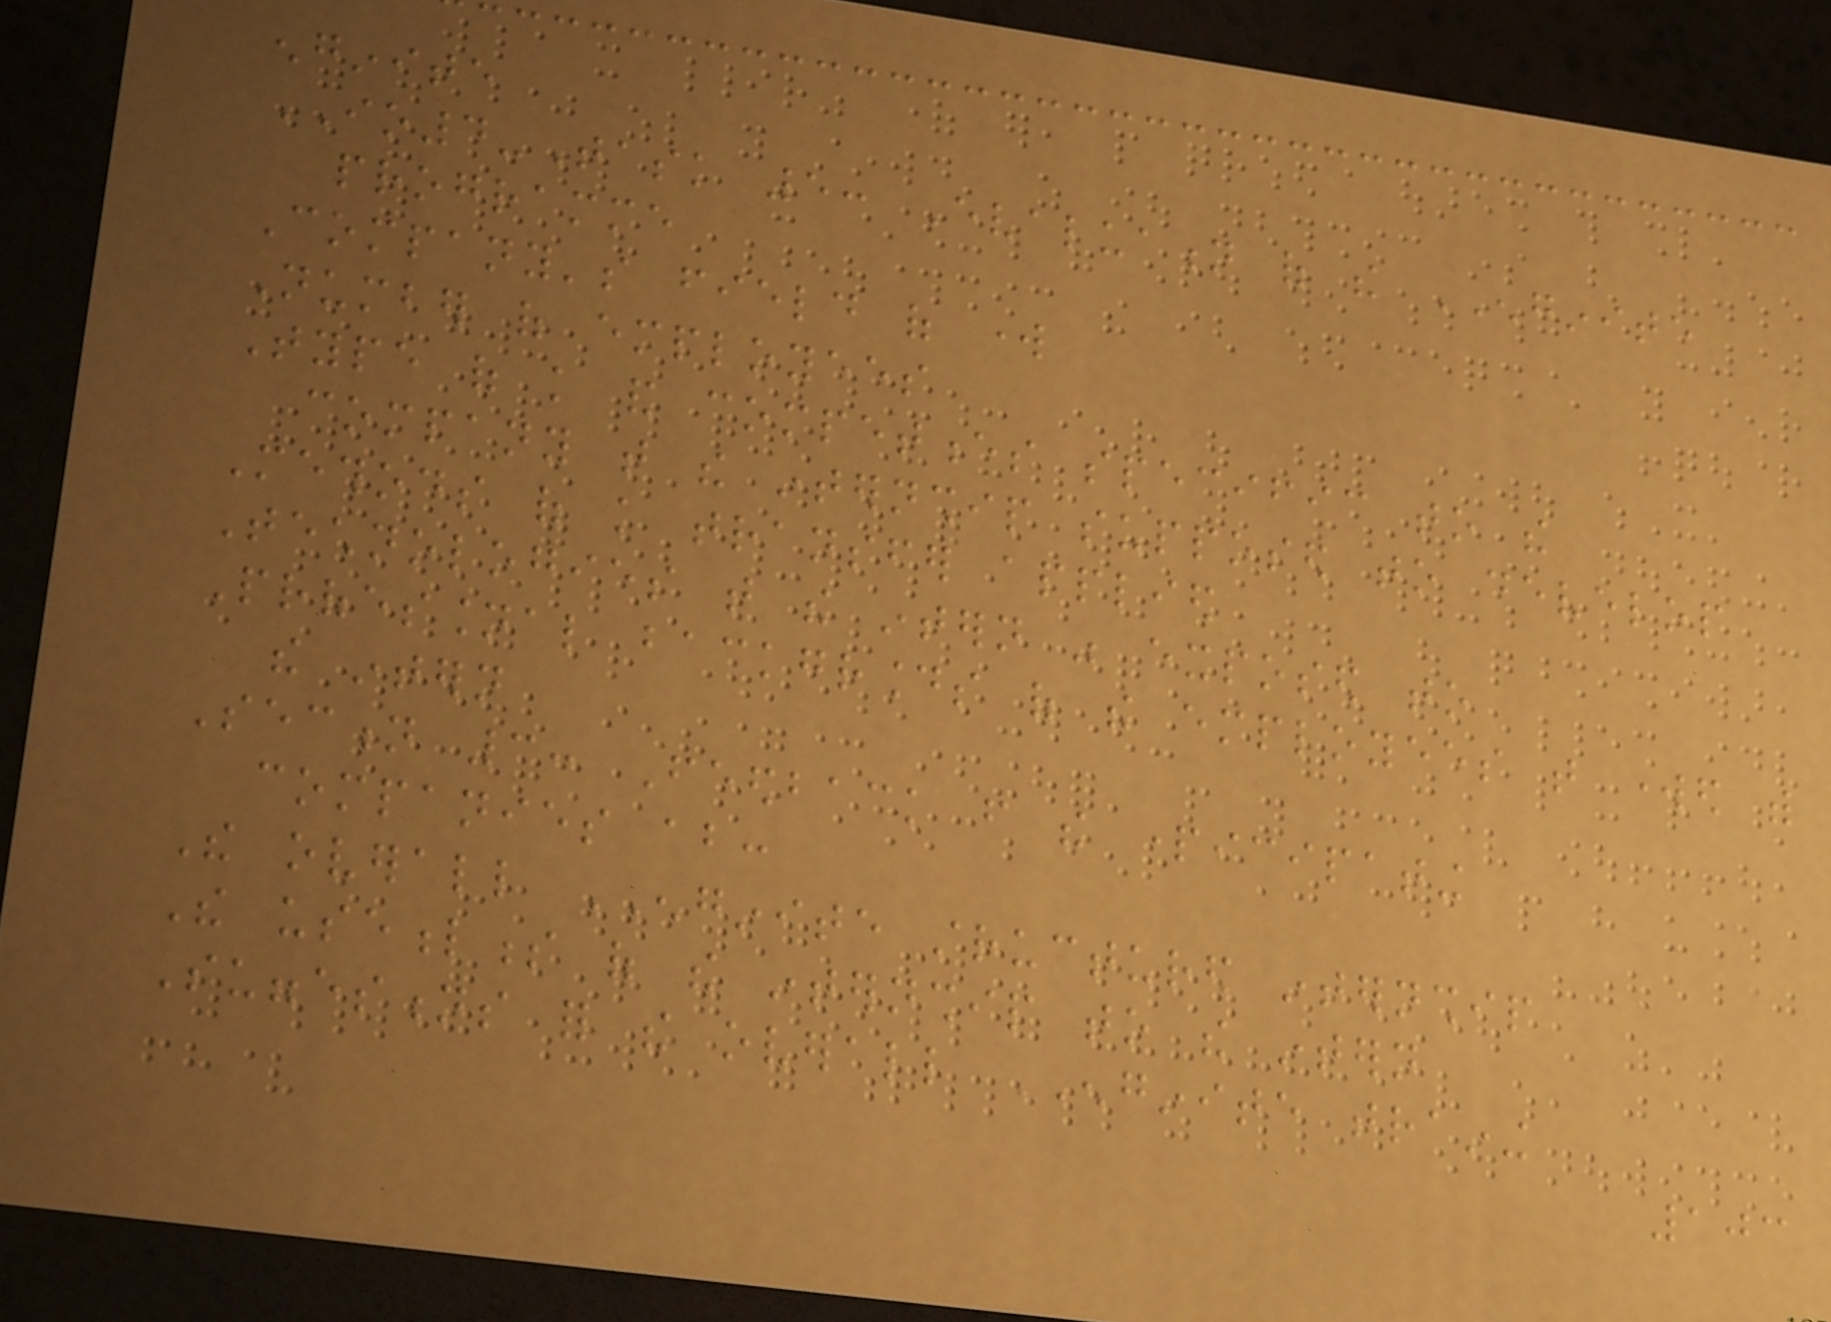enginite
IO4-Task 5: Evaluation of the ENGINITE
programme
Company's field of work
Number of employees
Type of knowledge and competences specific to the
company that the internship supposed to develop
Methods of knowledge transfer applied
Technologies that the intern was exposed to
Professional backgrounds of the employees that worked with
the intern
Section 3: Feedback from the participating
companies about:
The overall ENGINITE structured internship
The usefulness of the internship to the intern
Suggestions for the overall ENGINITE training
103
